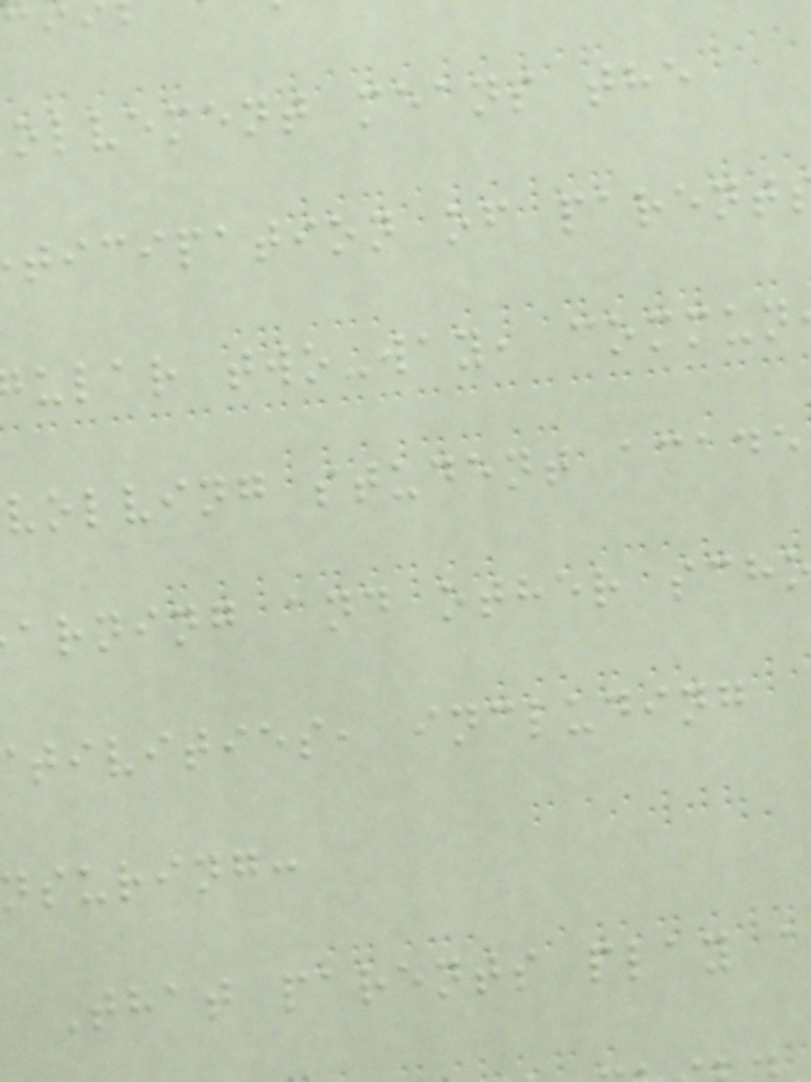olvement means the
ticipation of parent
ular two-way, commun
volving student acade
arning and other sch
tivities, including
nsuring:
That parents play a
